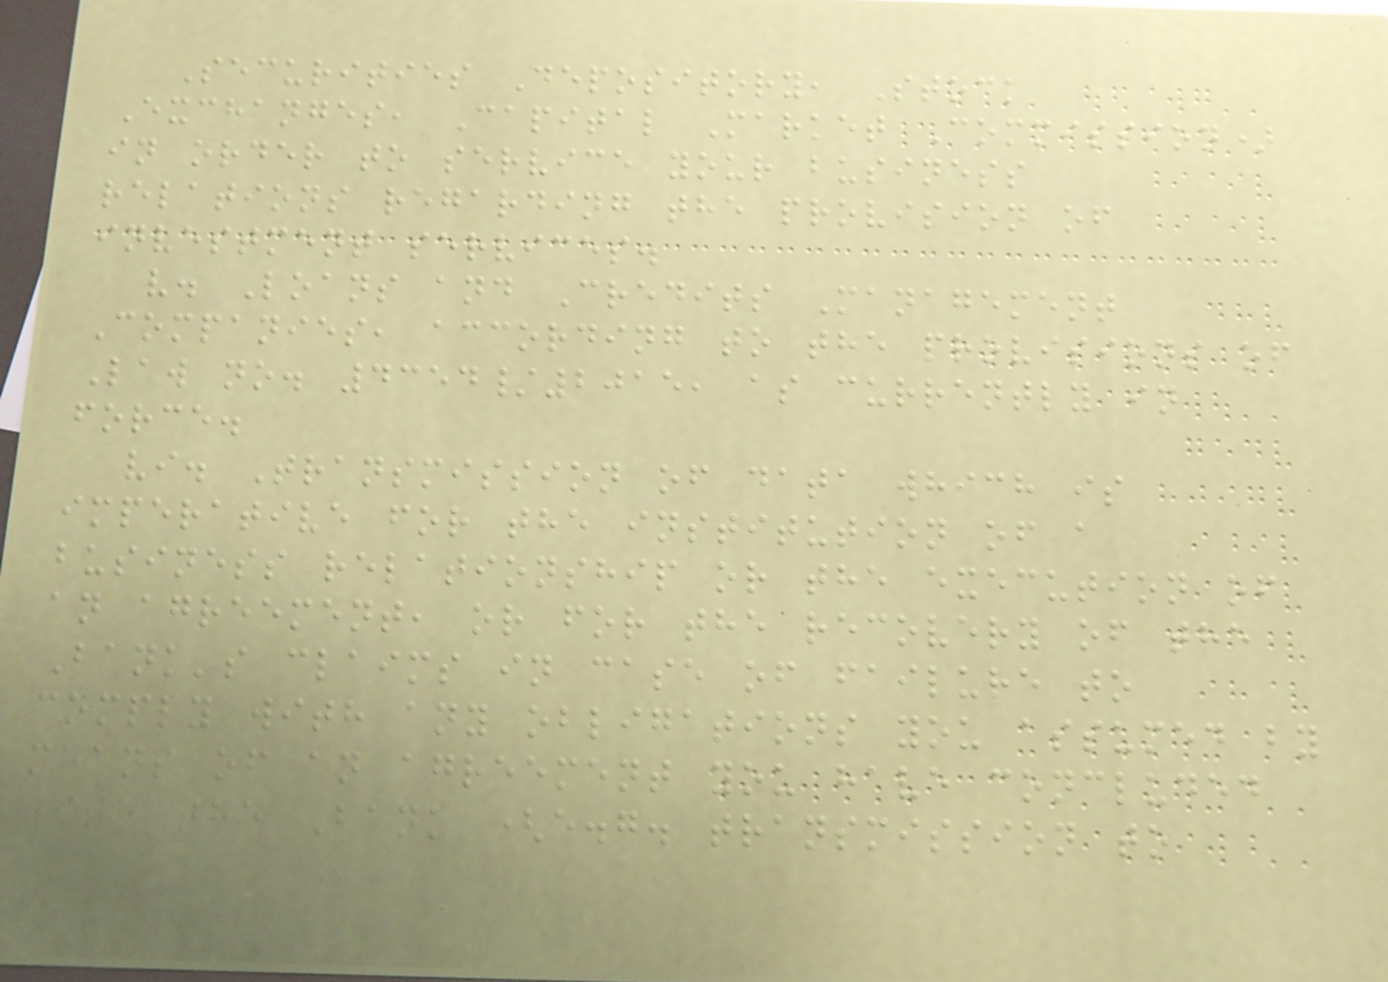Securities Depository, Stock
Exchanges, Capital Market Commission)
in order to service your business
relations regarding the provision of
investment services.
v. Loans and Credits Management
Companies, according to the provisions of
Law no. 4354/2015, as currently in
force.
vi. Transmission of data which is
imperative for the institution of a
business relationship or the execution of
an agreement, or for the recovery of the
Bank's claims in case of failure to
comply with any obligations you assumed by
means of an agreement you have concluded
with the Bank (e.g. transmission to
